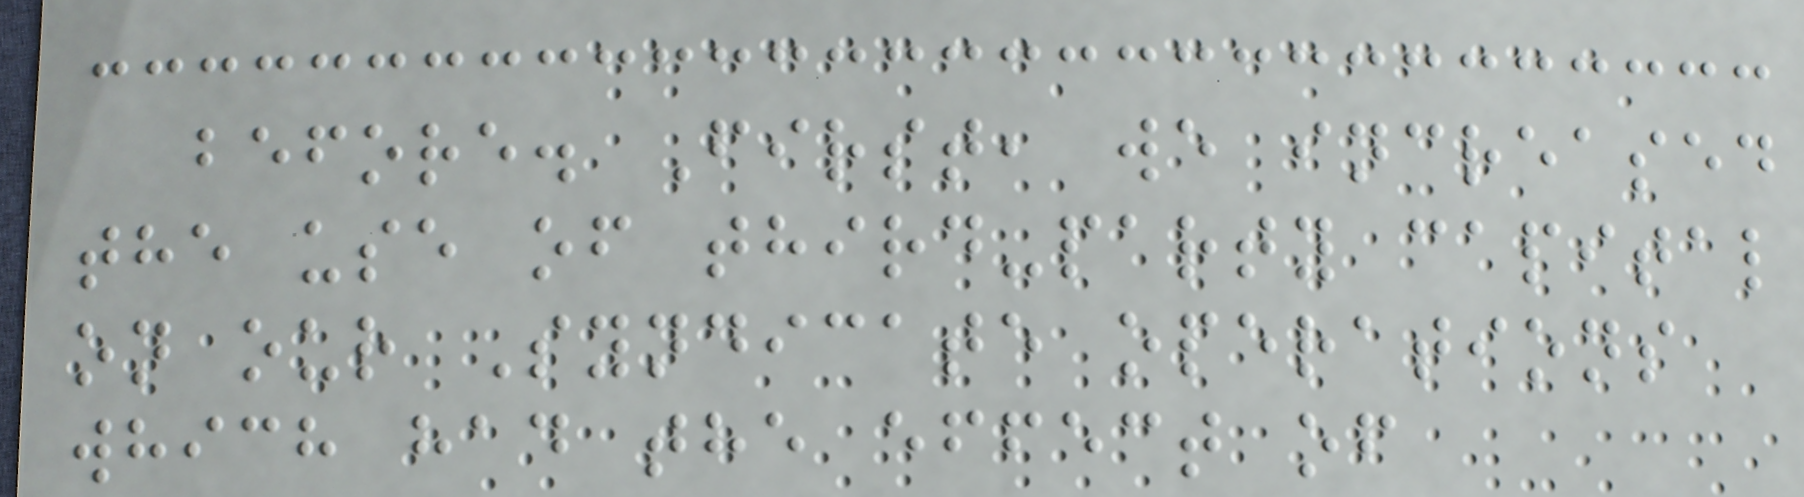before. First, we increased
the use of third-party capital
on our Syndicate operations
which had the effect of
